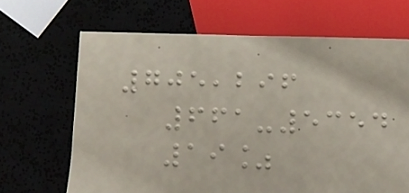705,296
661-5354
19%
